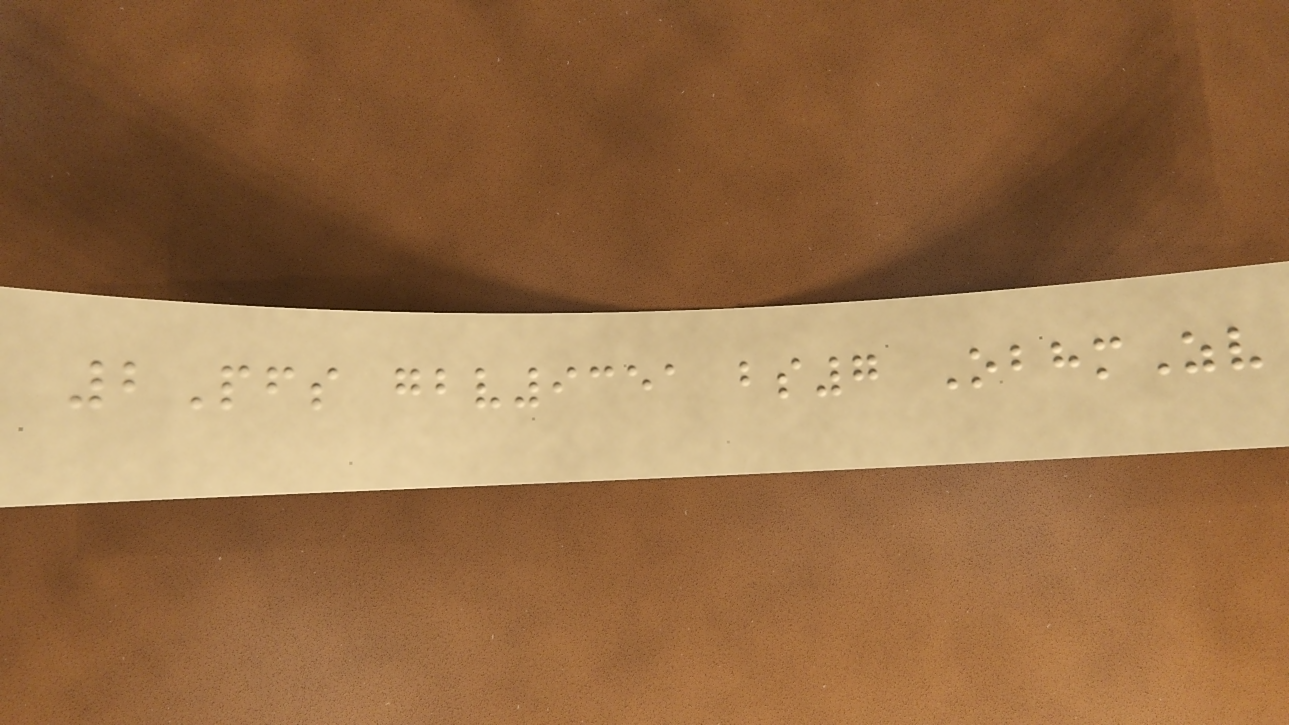2Pfs gbv9351 bs7 ObhmZv
